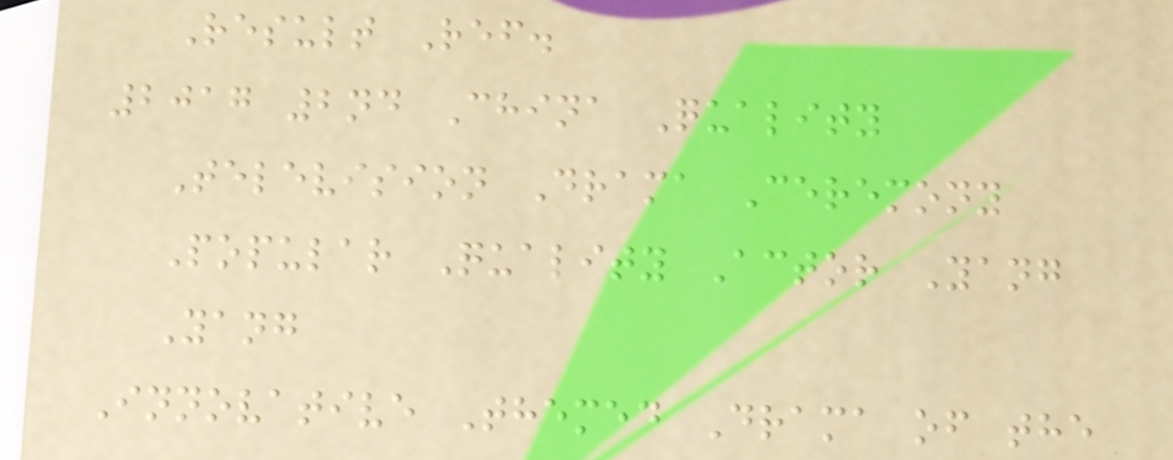Result Ref.
2017 2nd China Quality
Television Drama Ceremony
Popular Quality Actor Yang
Yang
Innovative Themed Drama of the
